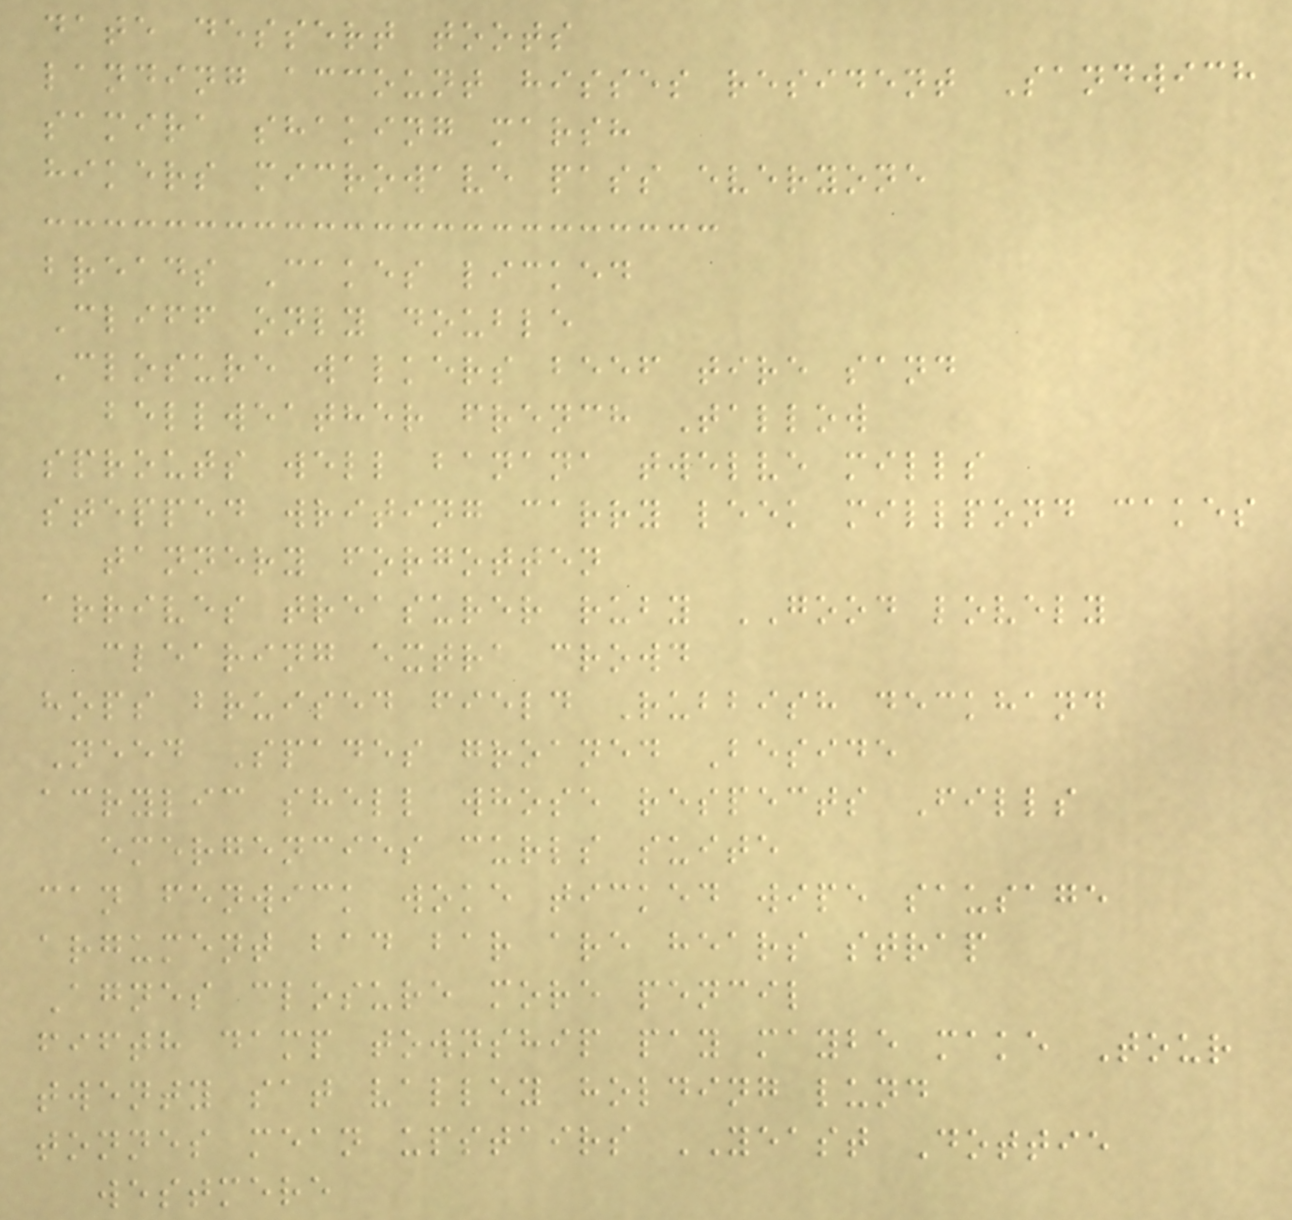date dessert toots
landing account hisses resident Sandwich
samira shaking marsh
hikers microwave pass everyone
breads Cakes licked
Cliff only double
Closure walkers beef tire sand
bellweather french Tallow
sprouts well banana twelve mills
stepped writing carry leek millpond cakes
tannery forgotten
arrives treasurer ruby GOOD lovely
clearing extra crowd
hops bruised field Rubbish deckhand
Need Spades groaned Beside
acrylic shell whose respects Fills
emergencies curls suite
can fenwick woke ticked wipe sausage
argument bad bar are hears strap
Agnes closure more pencil
fifth damp township pay maybe make Tour
twenty sat valley holding lund
tonnes mean upstairs YEAST Dottie
westmere
